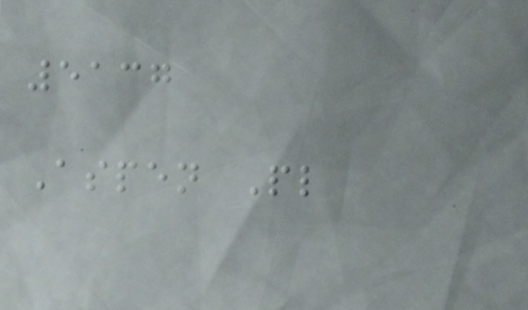5137
Aspen Pl
